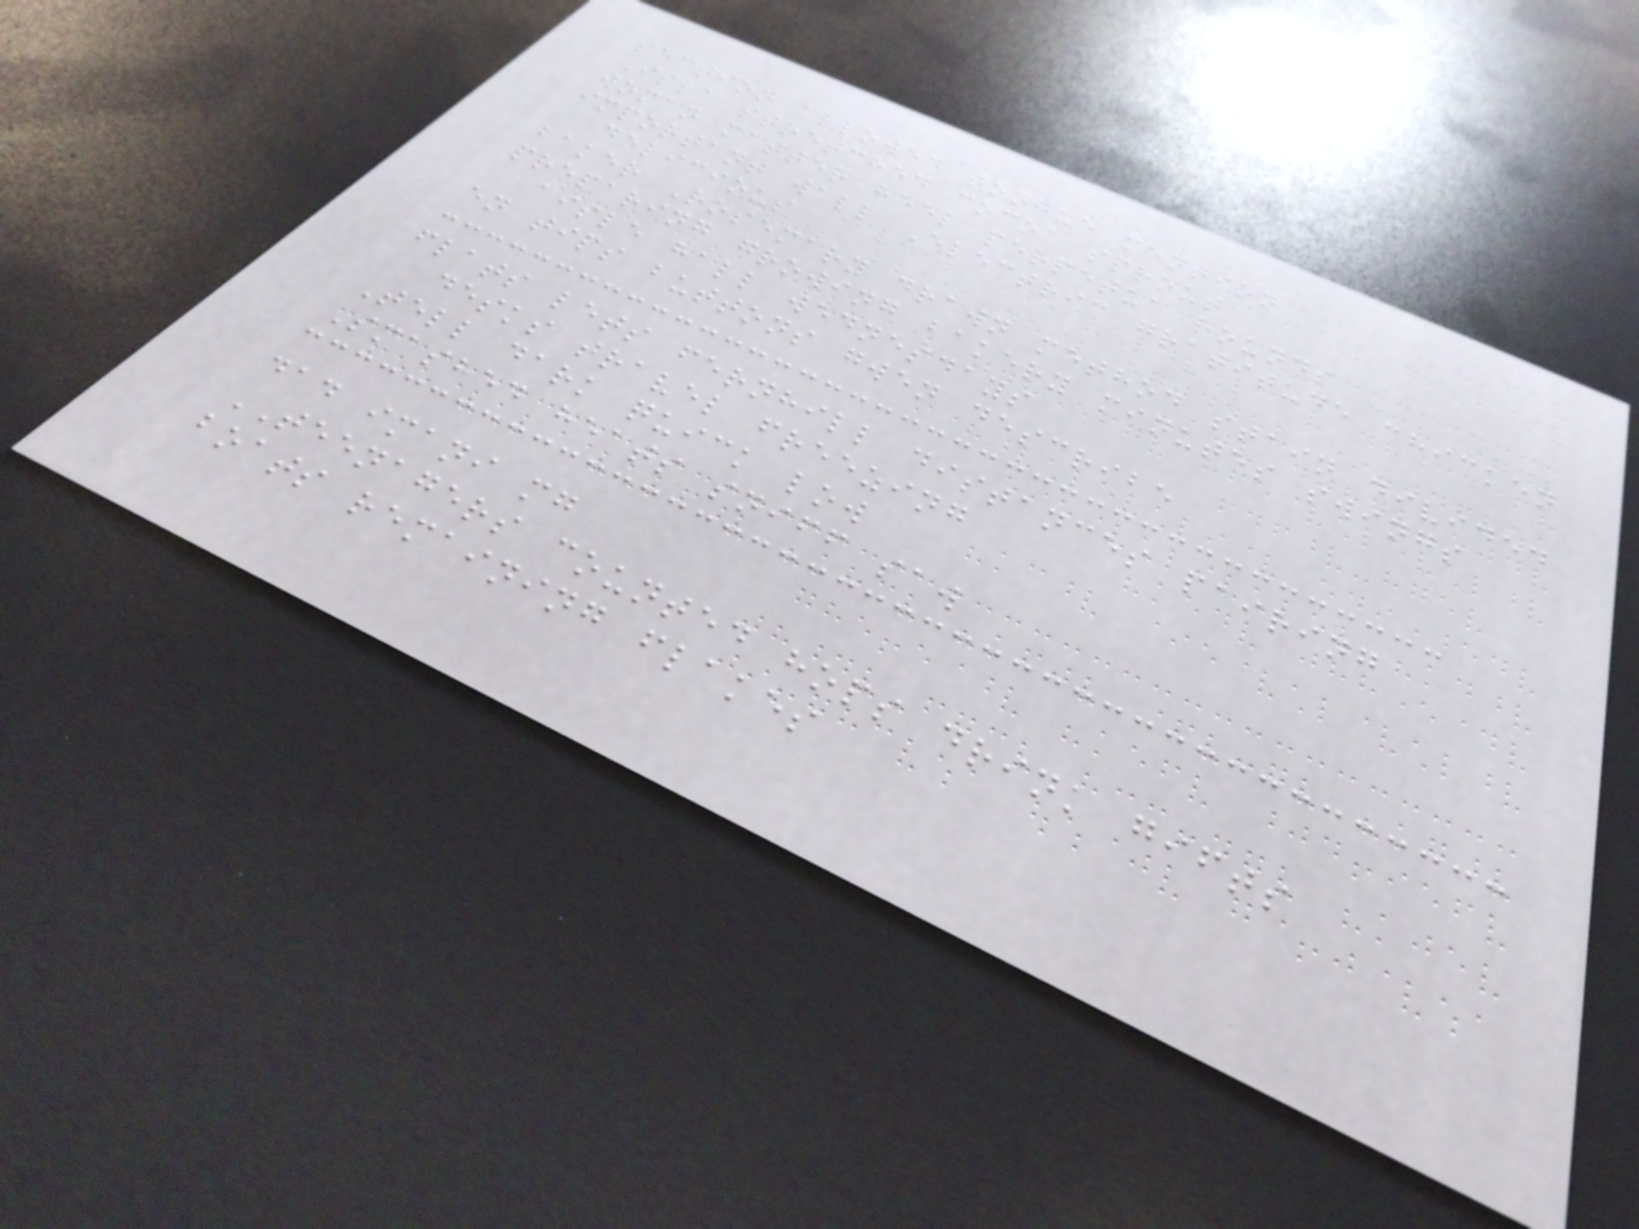section allowed tongue mention
Isla stretched cocoa sprout
woman matter heel perpetua rounds
important wall Electric gratitude chicken
delicious
baker Rosemary drawn method stain divided
preparing growing bakery minutes swings
aisle hall wednesdays
en tips buttons gwen describe
flats lets fernhill distances pairing
desks travel freezing
Tell dark quick low
Smashed heats sniff saw
dad imani mg
TEENAGERS counted hops drink gifts
boats remaining flakes
